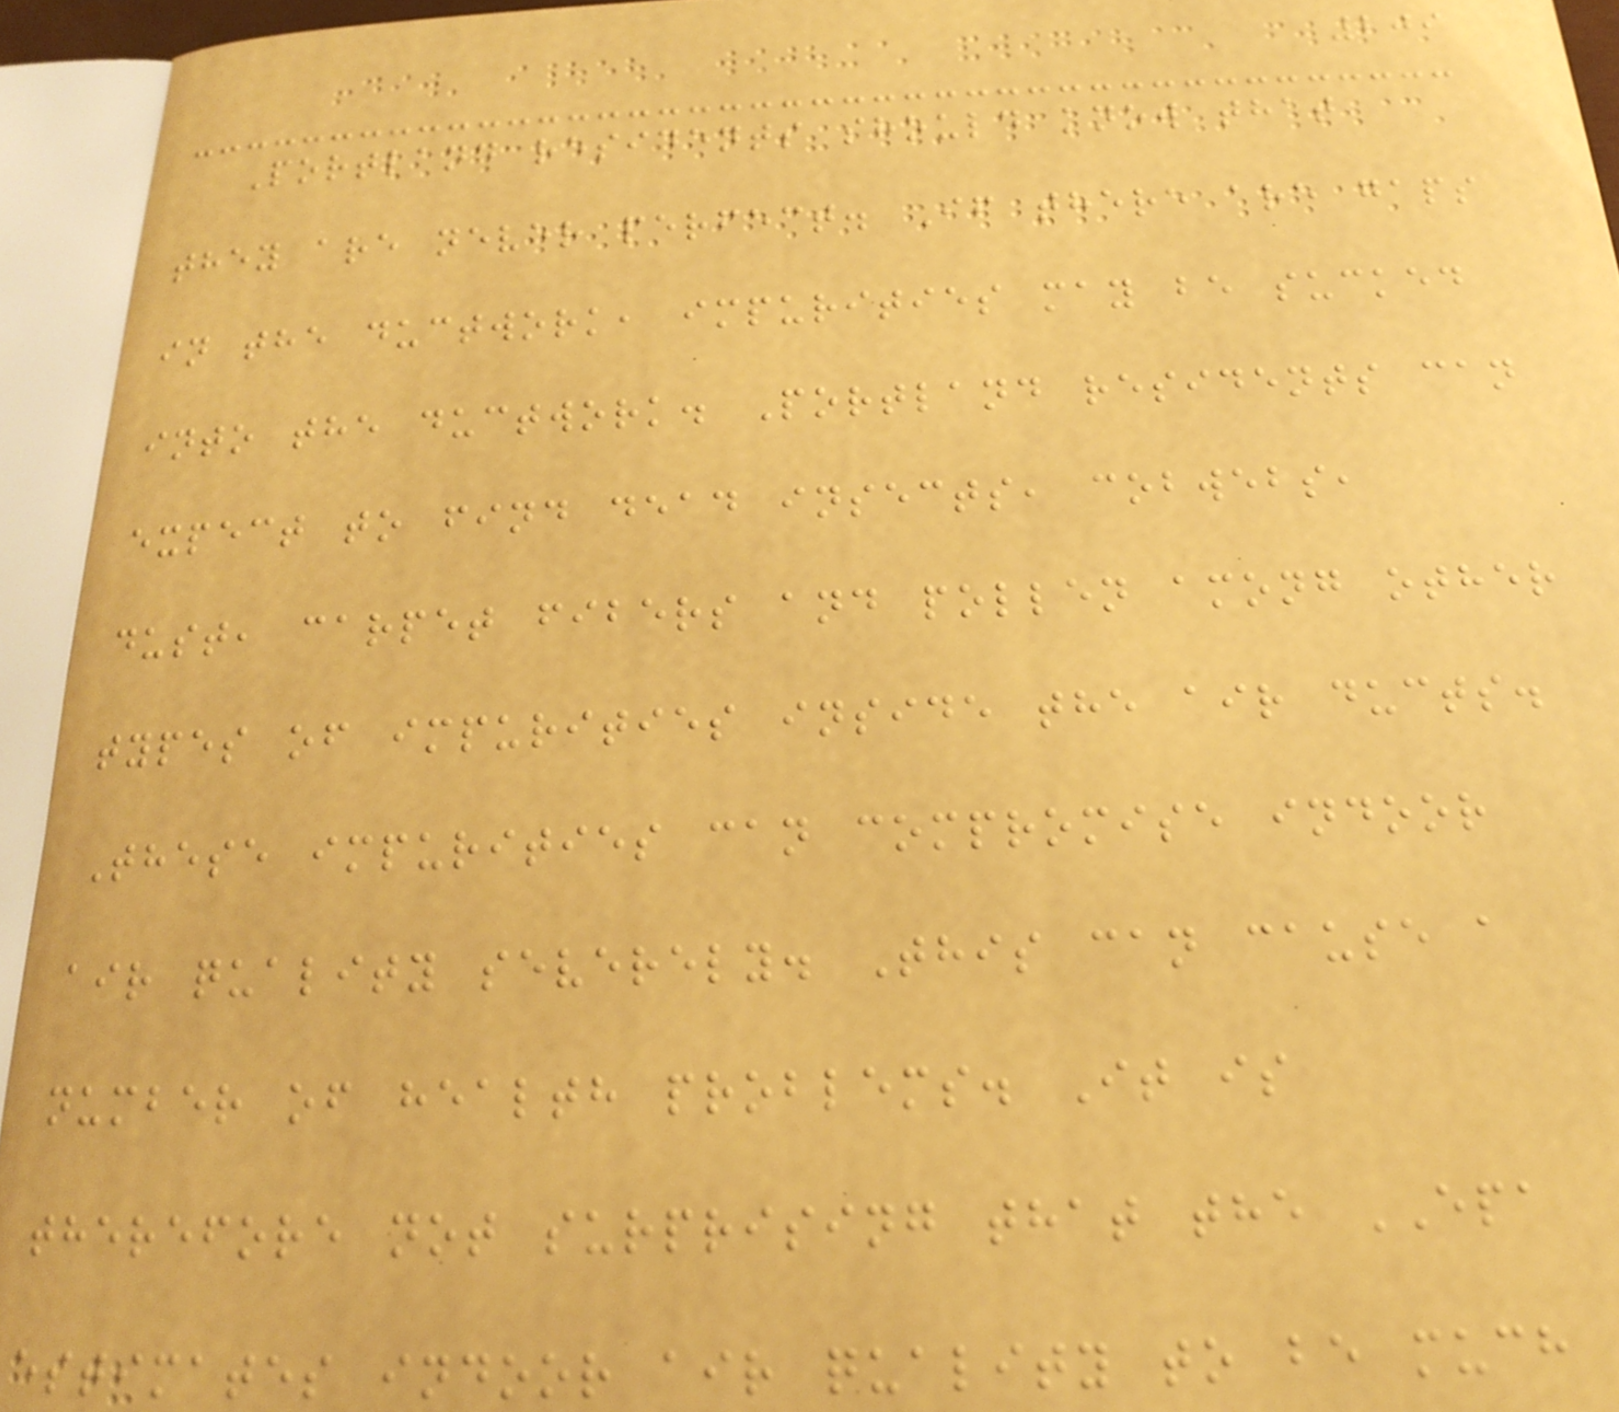209
Portland residents should know that
they are never perfect. If there are gaps
in the ductwork, impurities may be sucked
into the ductwork. Portland residents can
expect to find dead insects, cobwebs,
dust, carpet fibers and pollen among other
types of impurities inside the air ducts.
These impurities can compromise indoor
air quality severely. This can cause a
number of health problems. It is
therefore not surprising that the EPA
estimates indoor air quality to be much
